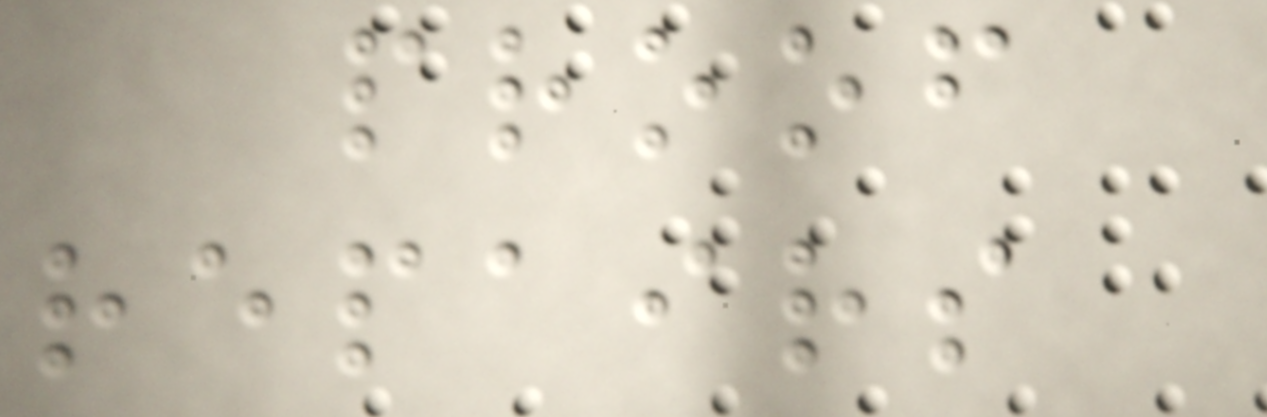proof
repairs
